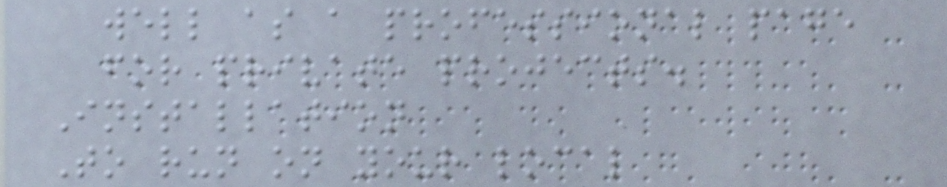well as a professional page
for private projects.
Installation
To run on your local
